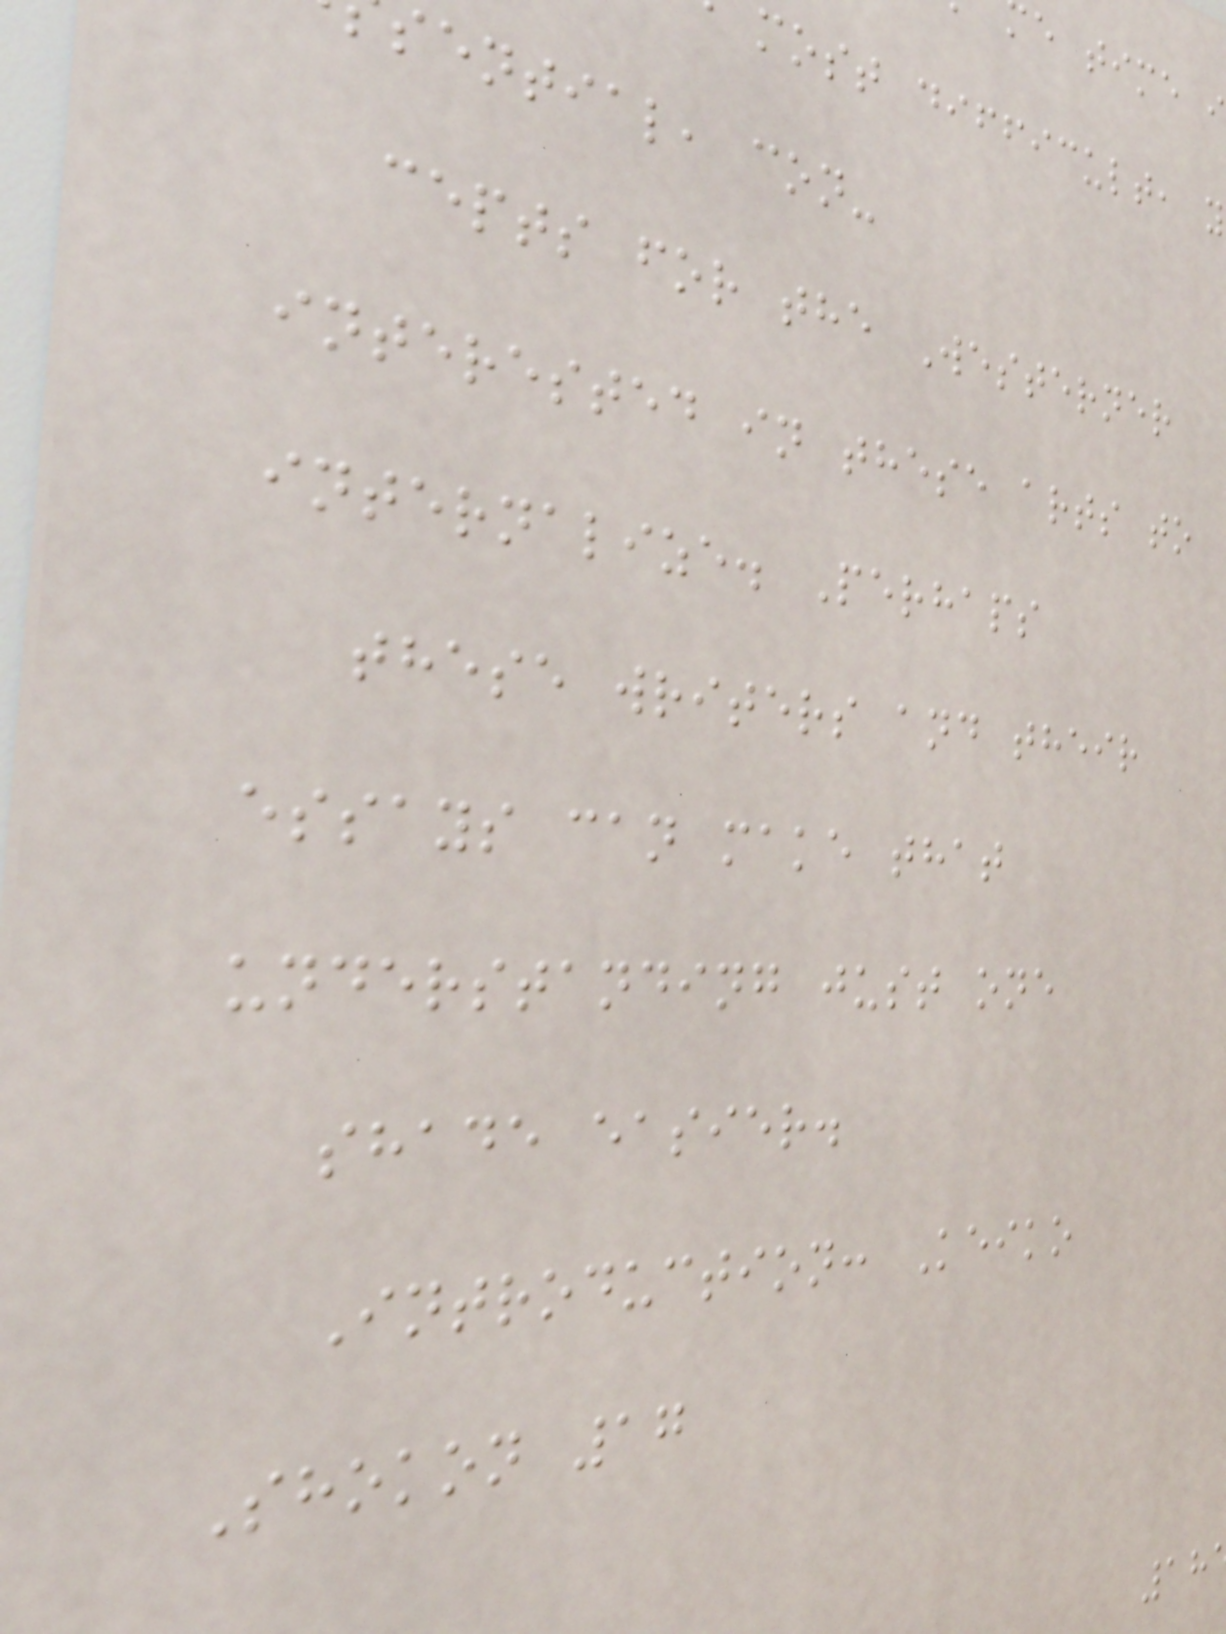e time i
most difficult, y
sential, con-
cepts for the Westerner
interested in these arts to
internalize. Perhaps
these writers and their
essays can make that
understanding just one
shade easier.
Introduction: Keiko
Shokon 17
